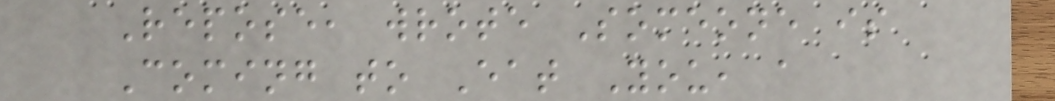Repose, wrote Someone is
Coming to Eat You, a
